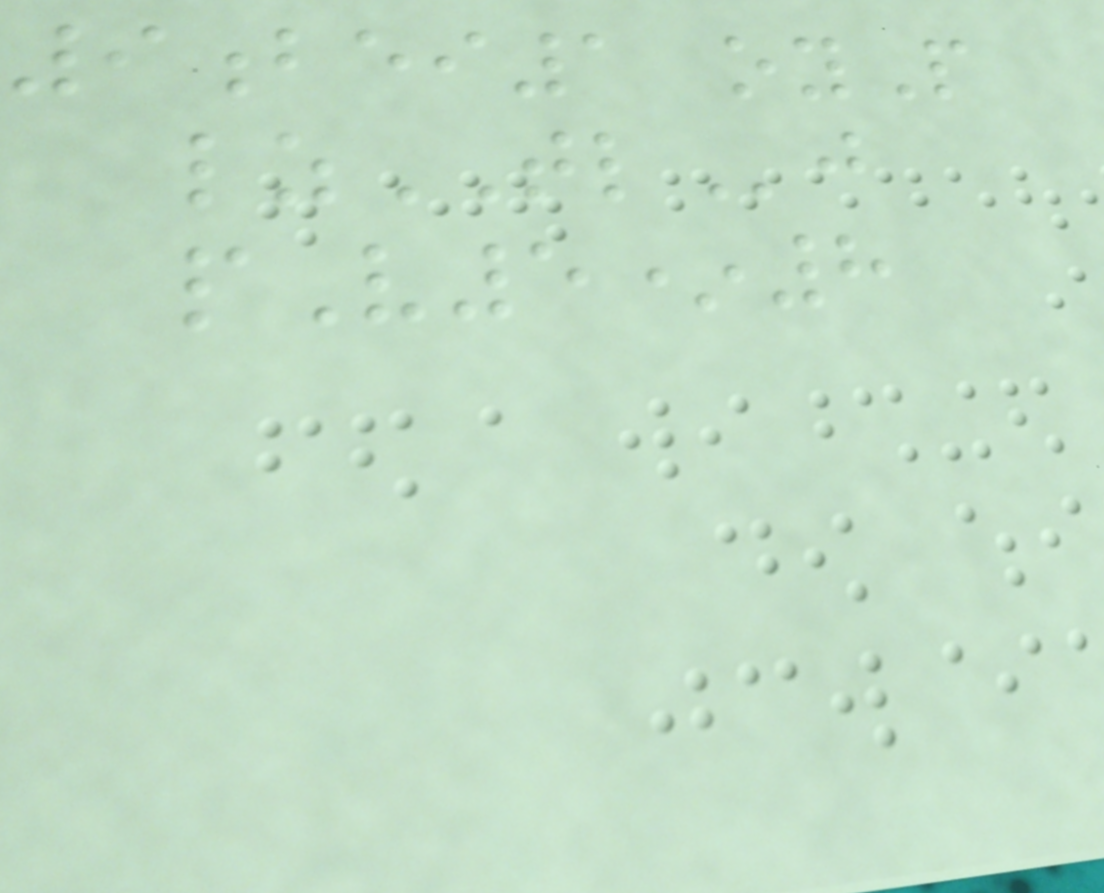9bei1 oyP
lzTLj
pV5*8
